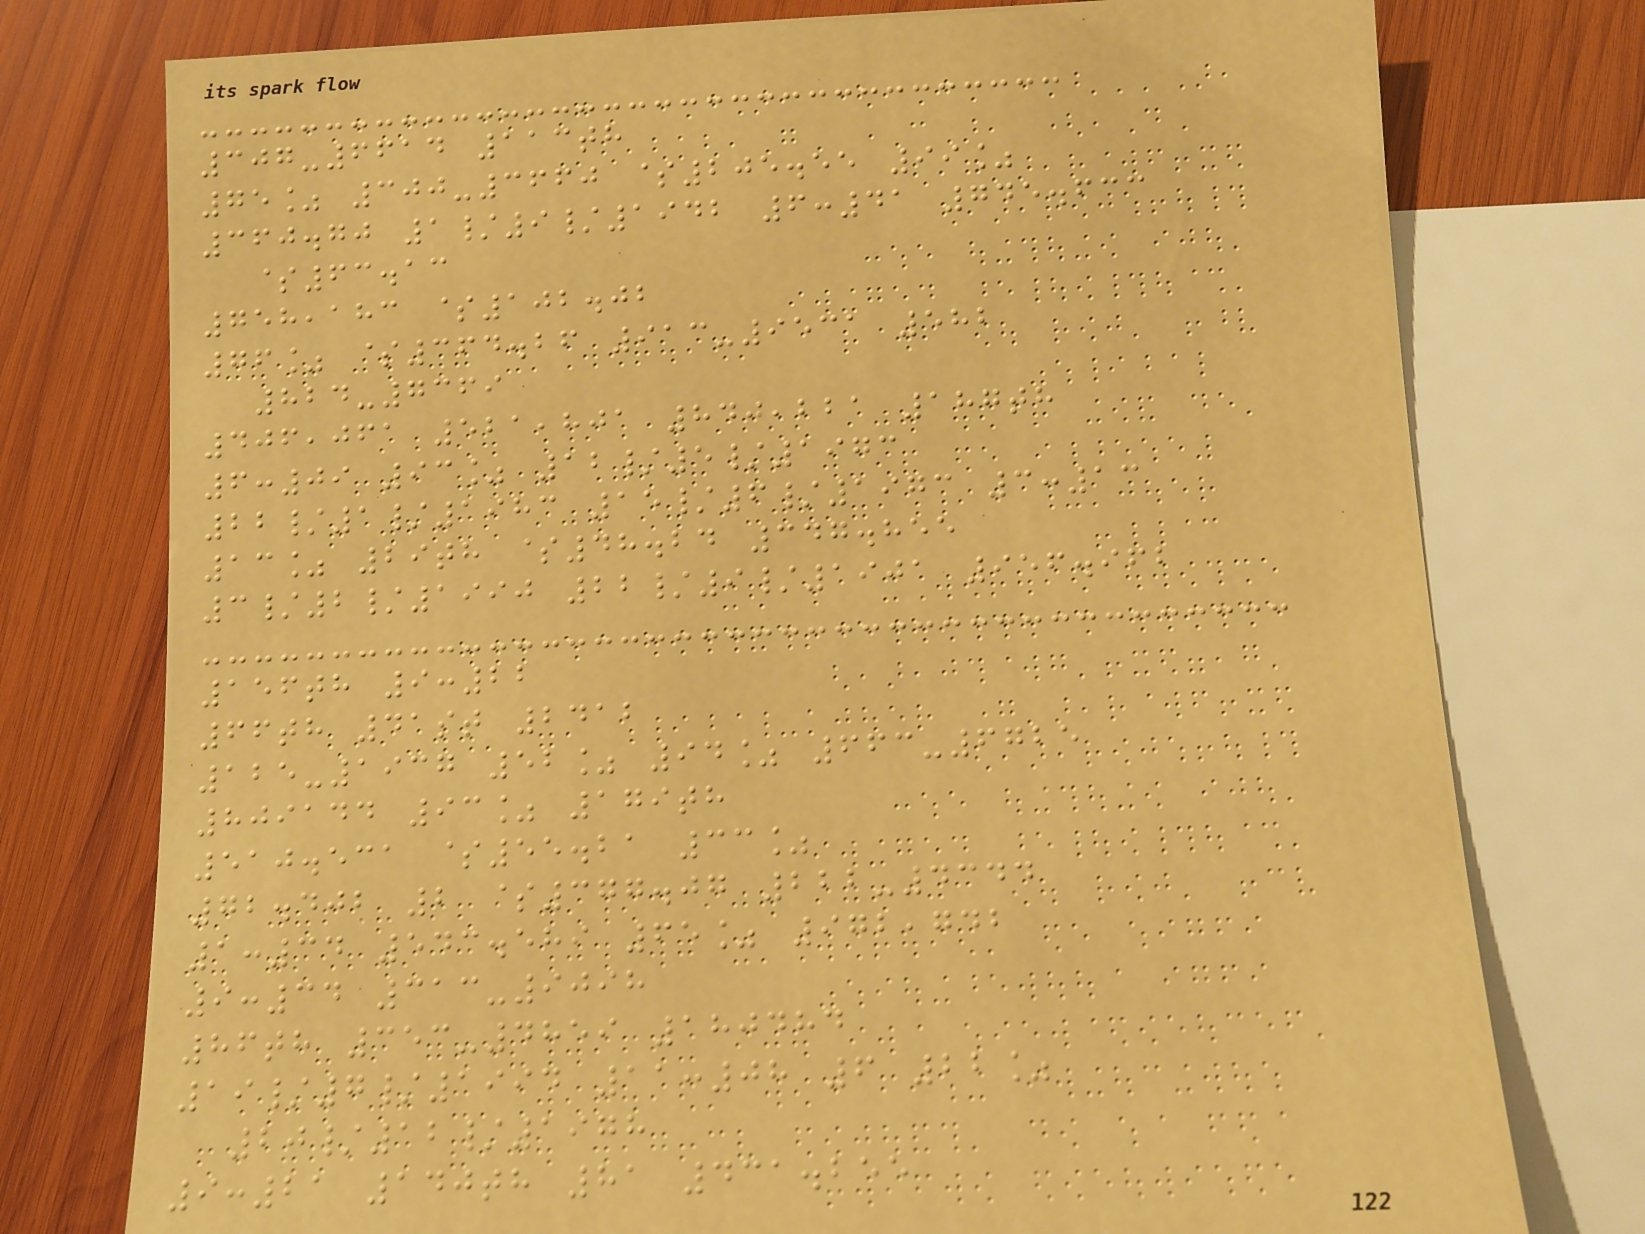307-6614 113th
75% 300-3660 $205.55 99%
360.70 1/9/1942 6:41 745.633
$63.13
758,183 $102.02
76% $364.26 913-9531 582
824-7369
406,061 521,801 840,221 187th
6:09 93% 12/5/1973
22/1/1983 15/6/1973 3:13
13% 29th $48.24 347.855
3/2/1990 22/9/1901 956.962
156th 9:22
66th 41st 2412
125-1937 52% 94% 663-6725
809144 93% 179th
510.531 $55.21 33%
72.402 2 $377.07 222-4344
1:34 543.589 65% 972,742
9:34 313-9098
86th 353-4859 180484
19/7/1994 11:08 6 22%
20/12/1978
9:21 140th 81 431.255
